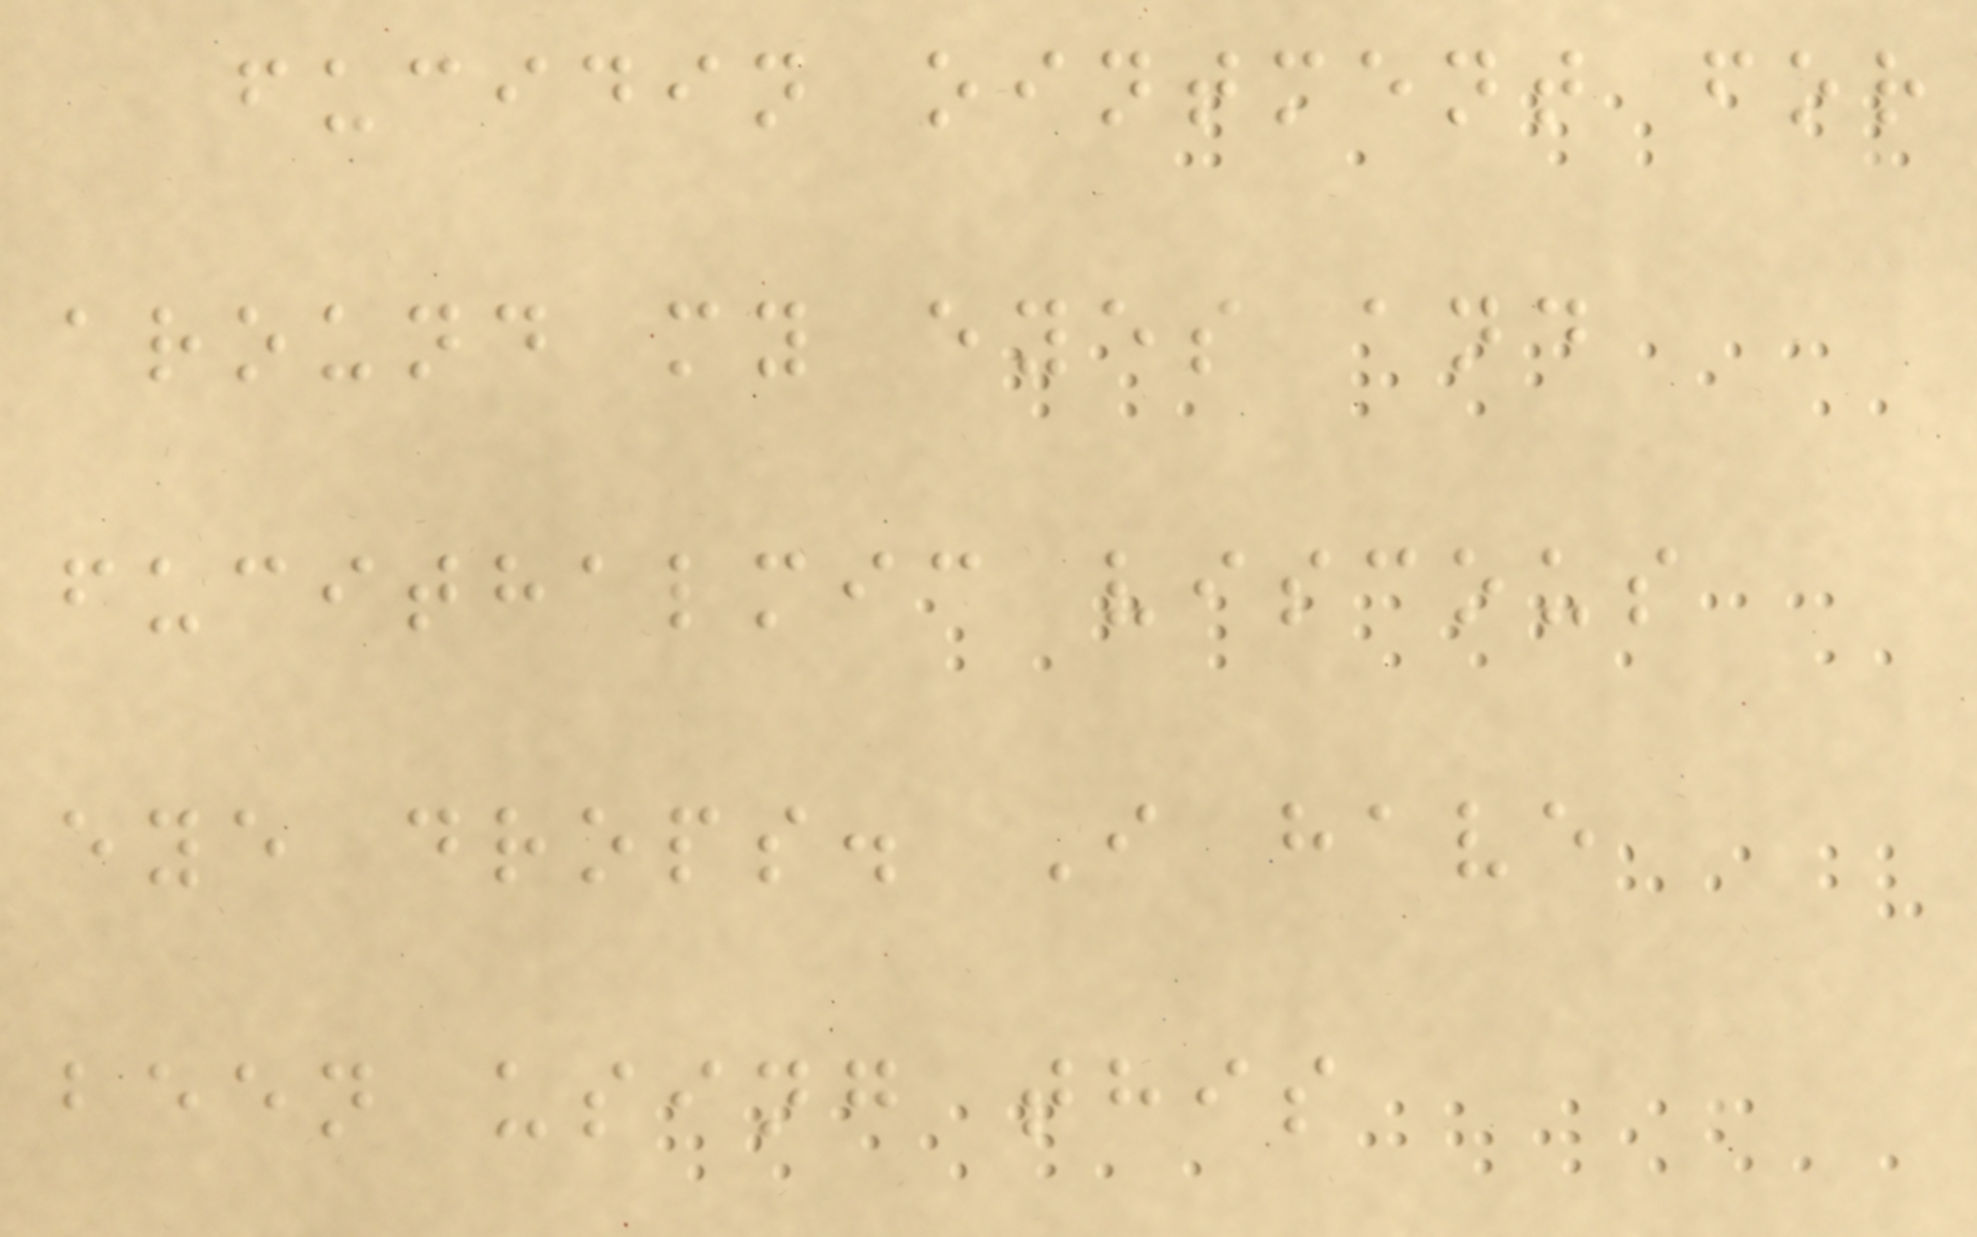fucidin ointment for
around my eyes and
fucithalmic viscous
eye drops. I have
been using this
